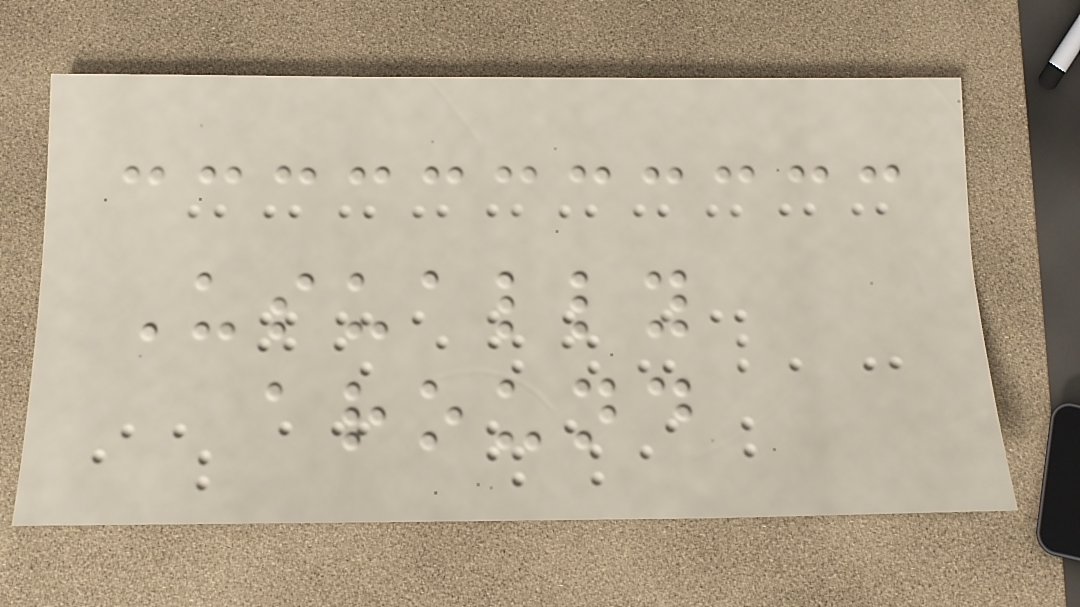Usually
around
